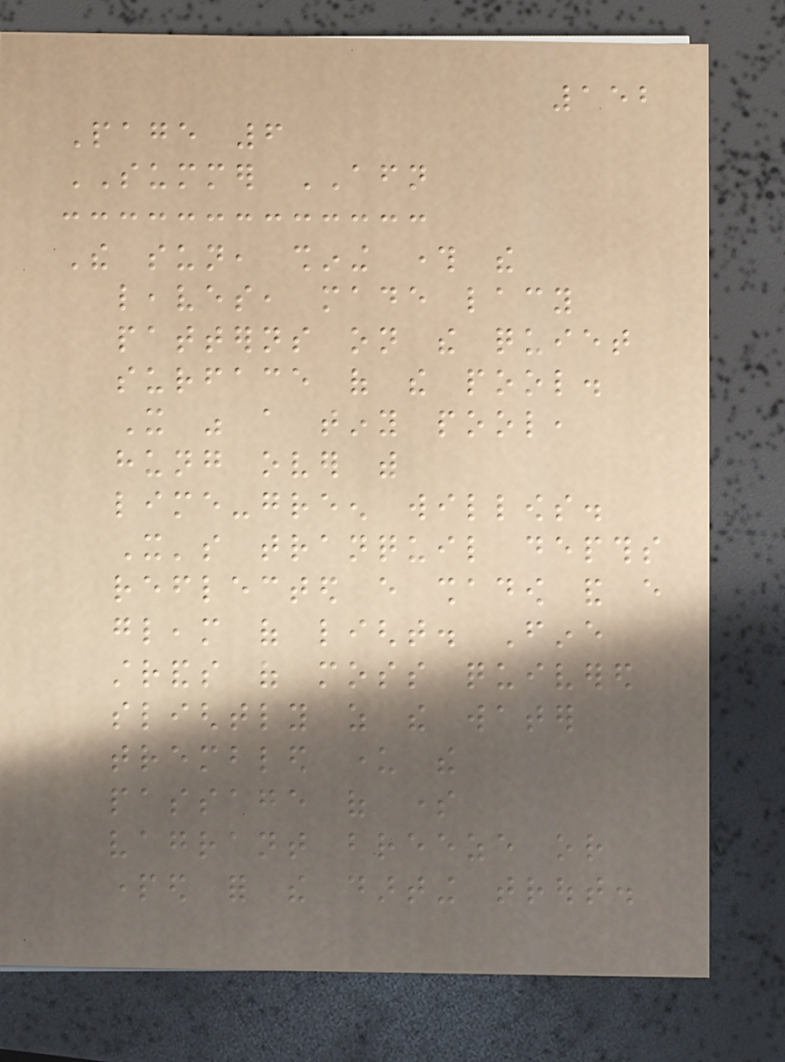152
Page 6
SUMMER AFTERNOON
The sun, shining through the
leaves, made lacy
patterns on the quiet
surface of the pool.
It was a tiny pool,
hung over with
lime-green willows.
It's tranquil depths
reflected every shadow and every
gleam of light. Fine
strands of moss quivered
slightly as the water
trembled under the
passage of some
vagrant breeze or
parted for the darting trout.
